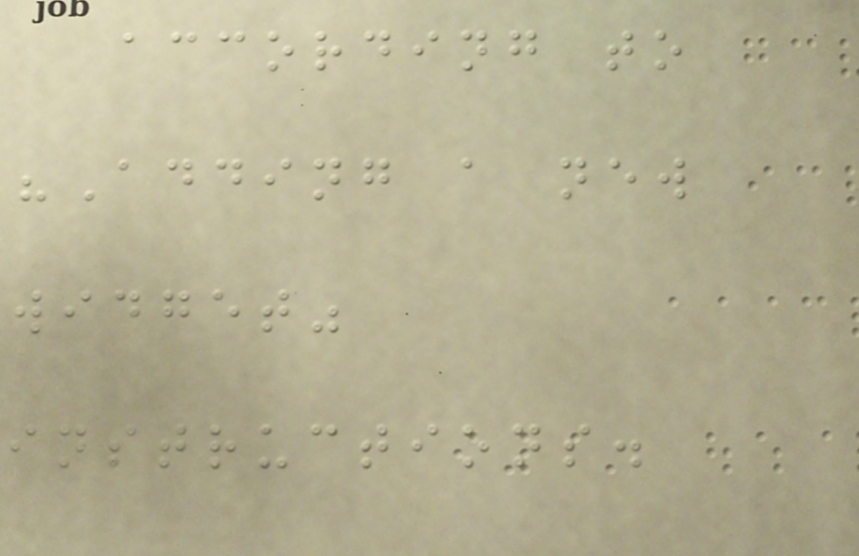according to
"Adding a new
widget"
instructions.
